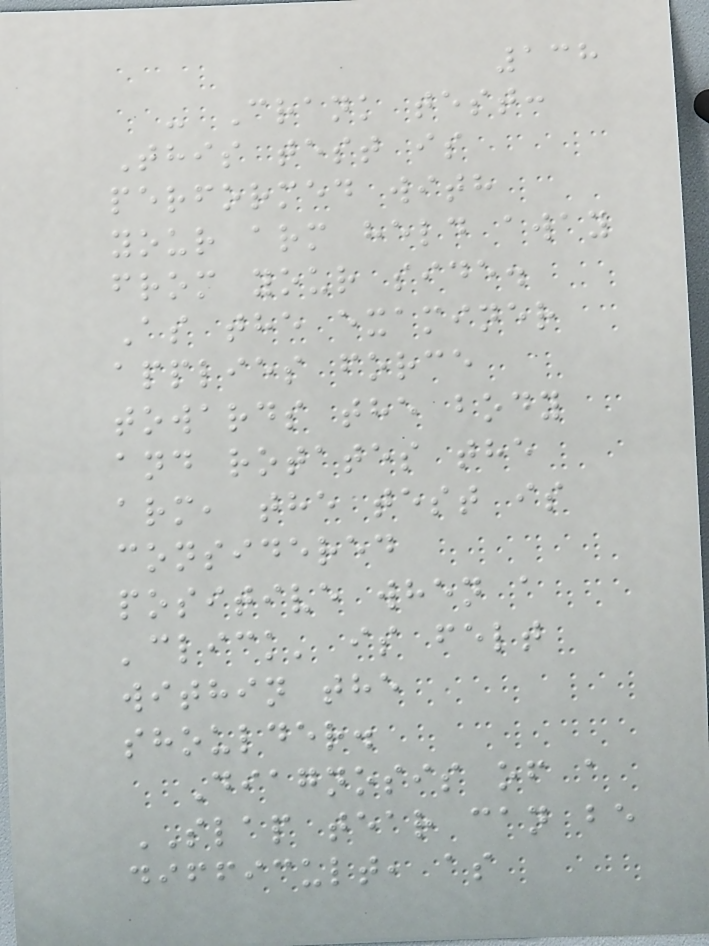138
- Crank test:
This test is
performed with
your arm held away
from your side.
As the examiner
applies force
towards the body
and rotates the
arm, the test is
considered
positive when a
'click' is felt
within the
shoulder.
Diagnosis of a
SLAP tear can be
difficult, as
